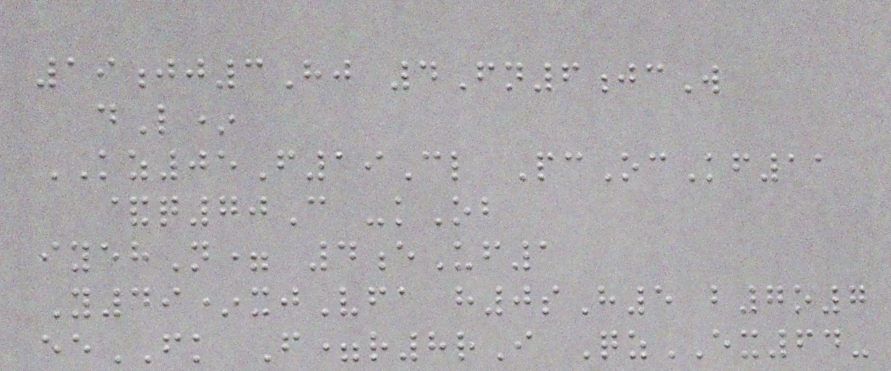19jj3Hj 4Fn6jcW
dL*
KZ05F19Cl PcOcKf11
&q70C -kOb
iyehN= 4eUf1
Y49*xjVfa h0sH5 b7o7
eeFK F=r8rI QzEX64-
